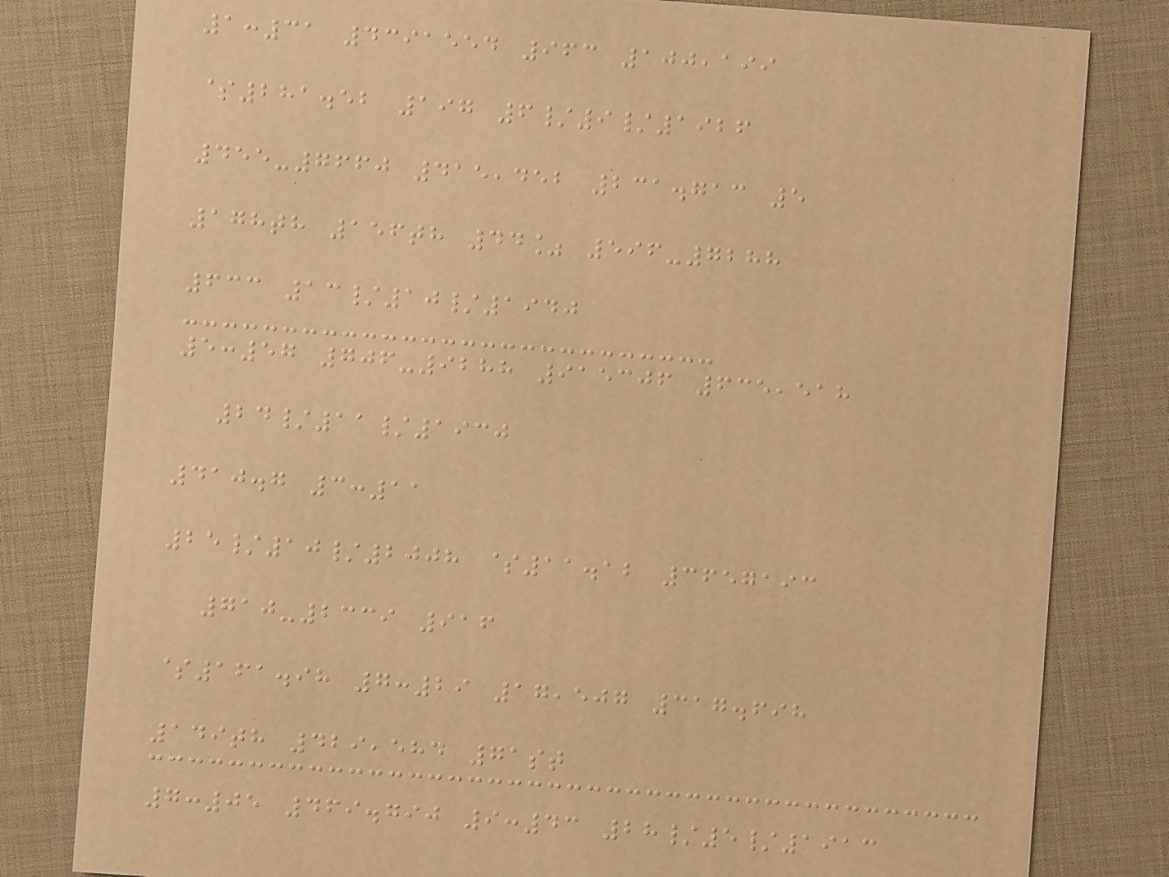1:31 4391554 963 100,199
$281.52 197 6/9/1926
455-7660 415,452 231.713 5
178th 156th 44% 596-7288
633 13/10/1940
5:57 706-9288 915306 635,518
24/11/1930
410.7 3:11
25/10/2008 $11.12 3657193
710-2339 916
$161.98 7:29 17,507 317.698
149th 429,584 71st
7:05 469.790 9:43 28/5/1913
